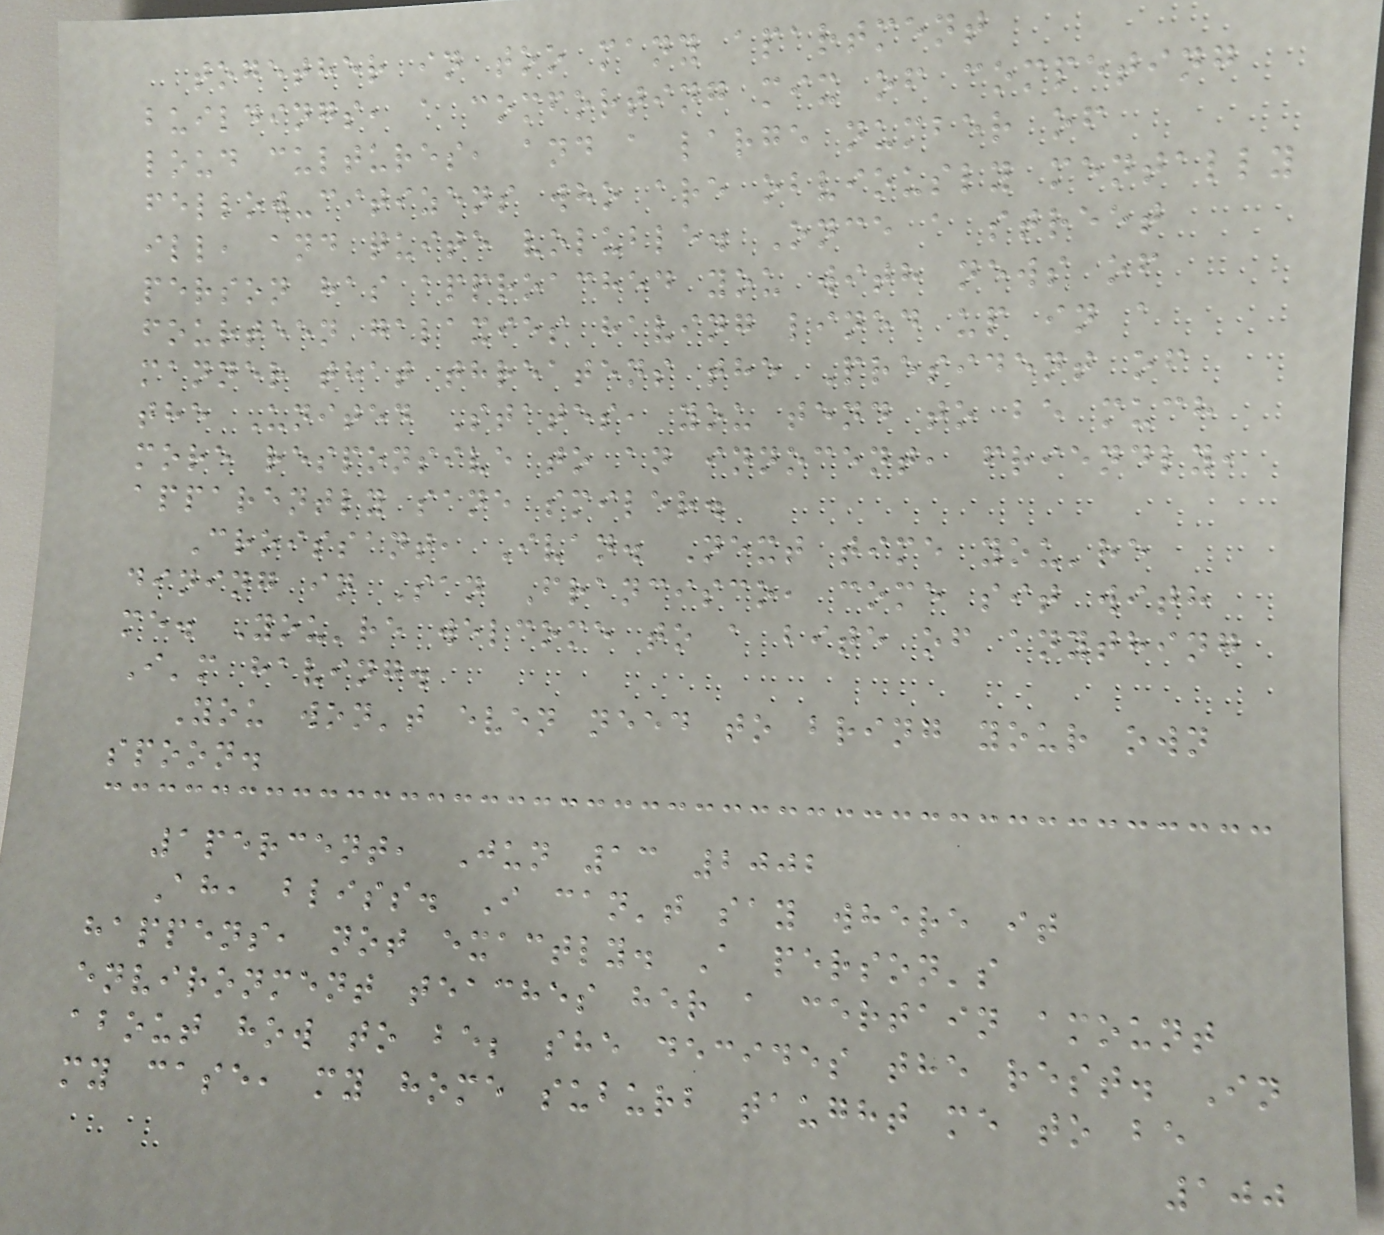together in too many apartment
buildings, a comforting mix of competing
loud cultures, and a large number of
fellow-citizens who are obviously mentally
ill, and quite voluble. Once a street
person has approached you with news of
fourteen galaxies having lined up in a
manner that threatens the President of
the United States, you tend to be much
more responsive to an innocent, friendly,
apparently sane smiler.
Croissant, Ivan. Next time you're
dining in San Francisco, come sit with
me. You're welcome to a bite of anything
I'm having.
You won't even need to bring your own
spoon.
1percent, Jun 13 2002
Ah, bliss. I can't say where it
happens, not exactly. A person's
environment teaches her a certain amount
about how to be; she decides the rest. In
my case, my home suburb taught me to be
100
